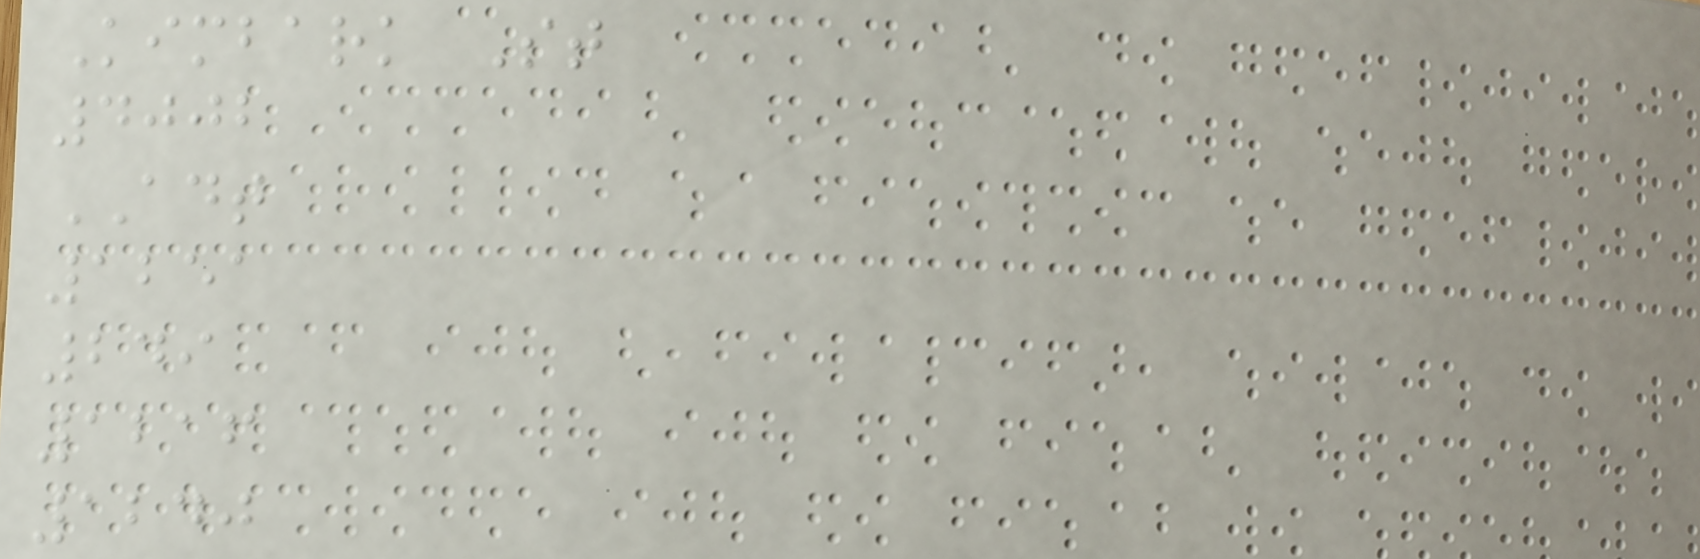Kimbark St
4002
ADT
1251
249
1216
1240
